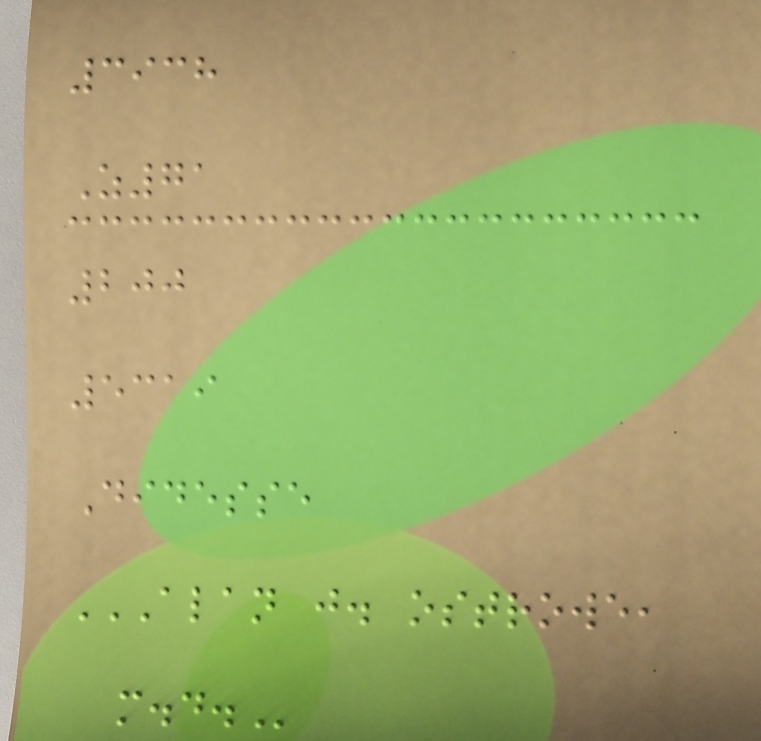3938
Z71
200
5319
Didesse
ALAN J. OSTROWE,
M.D.
